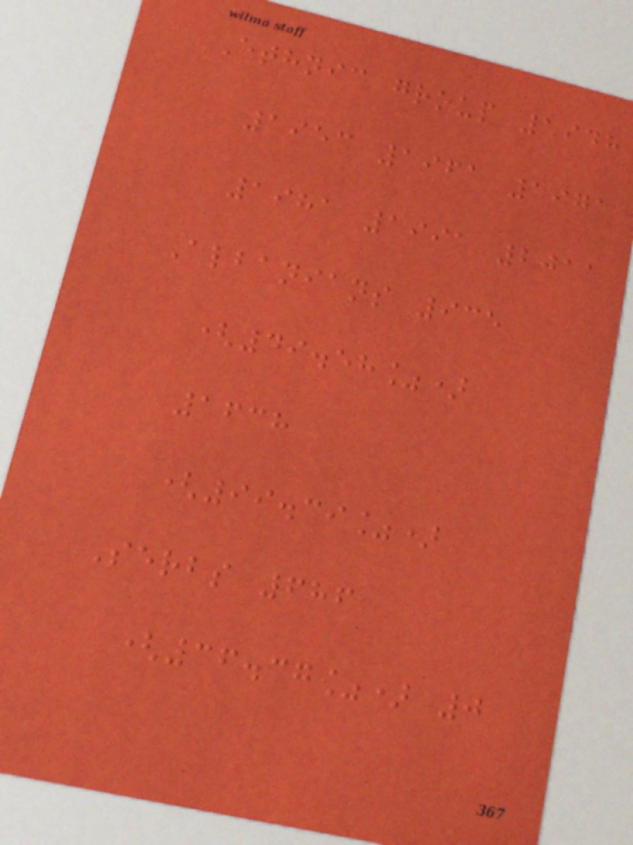Ethnic group 1948
1953 1961 1971
1981 1991 2011
Albanians 935
(49.58%)
1638
(99.39%)
Serbs 686
(36.37%) 0
